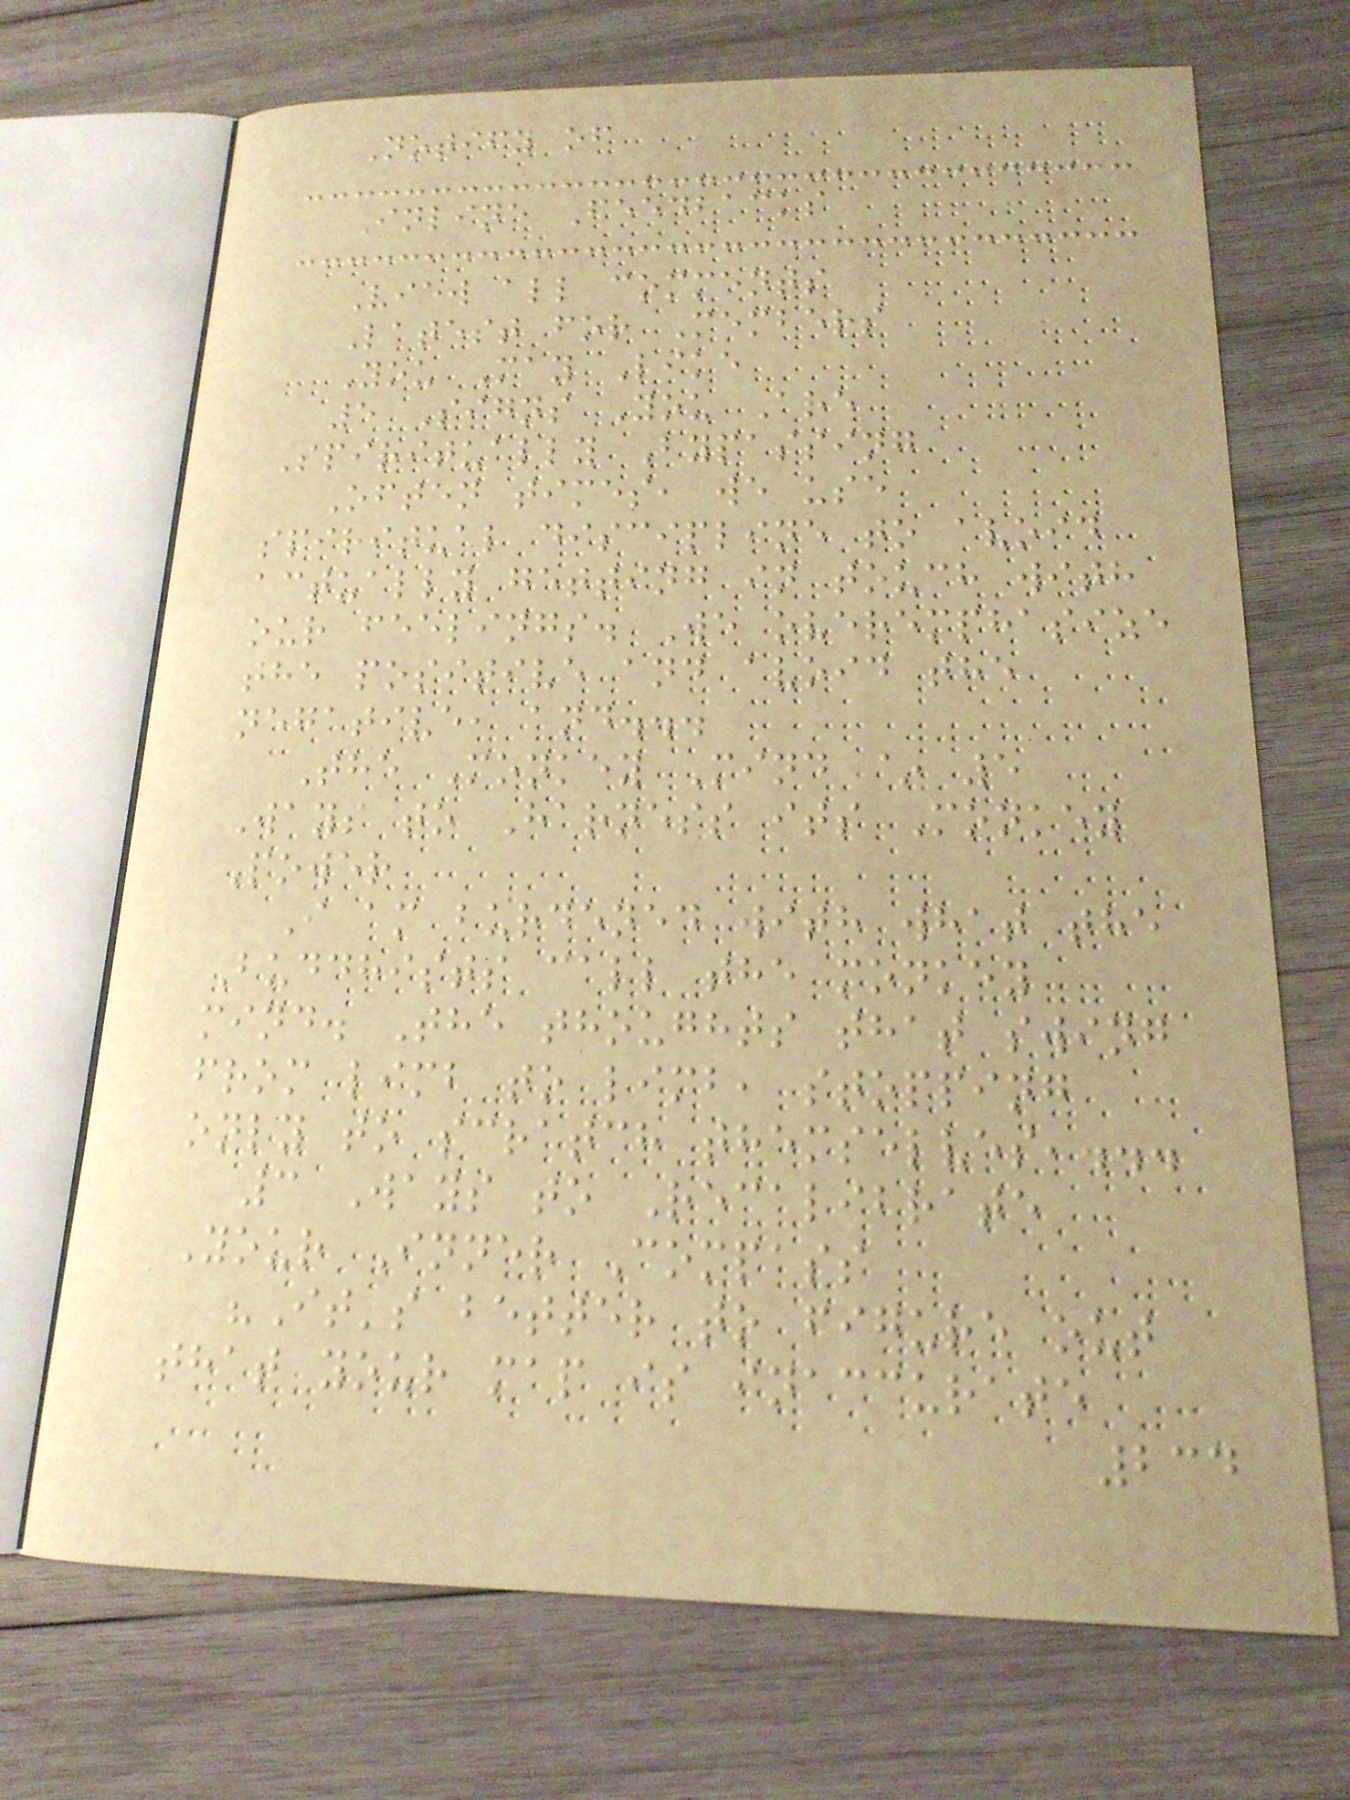Notify of
Inline Feedbacks
View all comments
Latest for Members
You May Like
5 Signs You Are
Spiritually Bypassing
Often times, we use
spiritual discipline to avoid
actually getting in touch with
our feelings. We overemphasize
the positive and avoid the
negative, and...
The Monkey Mind ~ 5
Ways to Harness its Monkey
Power
I am burdened with what the
Buddhists call the monkey
mind. The thoughts that swing
from limb to limb, stopping
only to scratch themselves,...
3 Ways to Recalibrate
Your Inner Compass
"It's better to figure out
that your map is inaccurate
234
